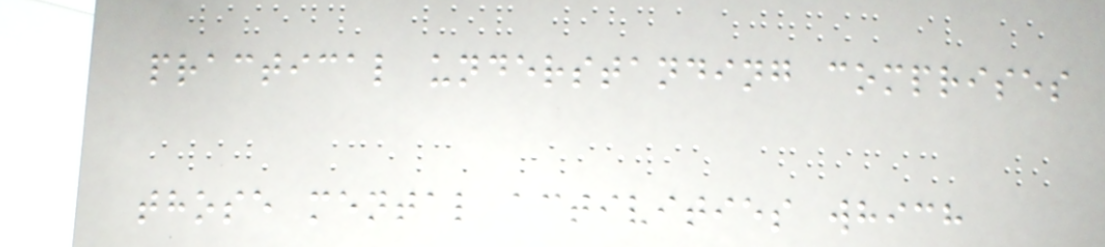practical understanding comprises
those mental activities which
